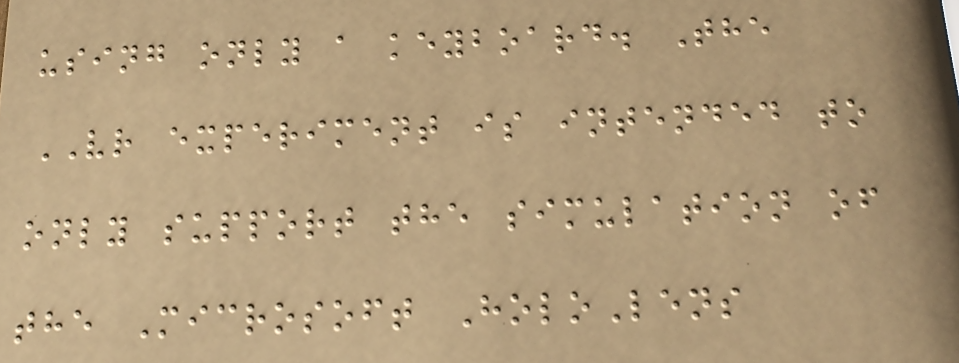using only a keyboard. The
VR experiment is intended to
only support the simulation of
the Microsoft HoloLens
